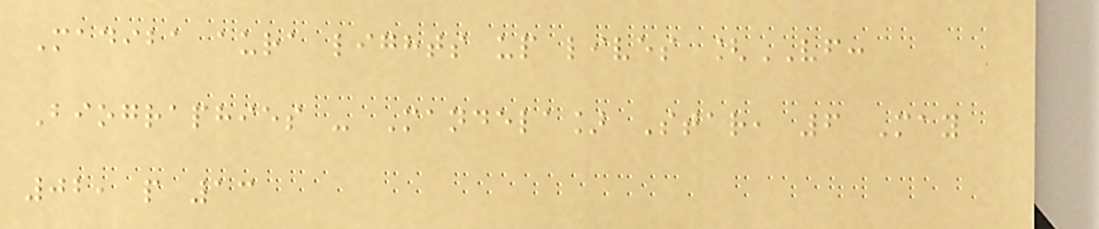Madiba aura lights up lives [VF:
Biographies - Mandela] Star, 6 May
02, p 13
